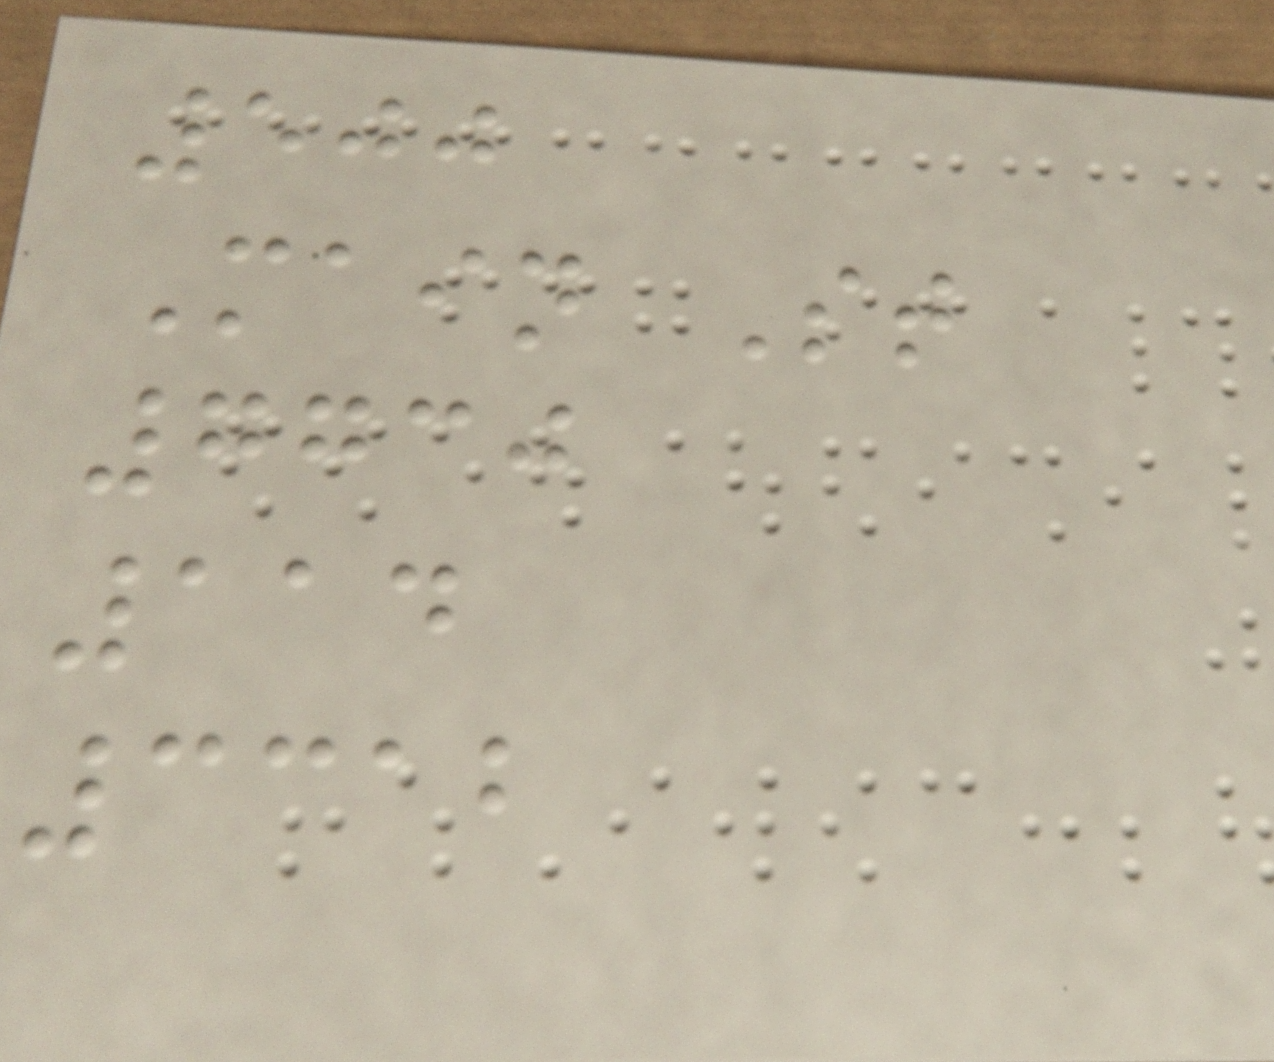500
Main St
7730
114
3312
